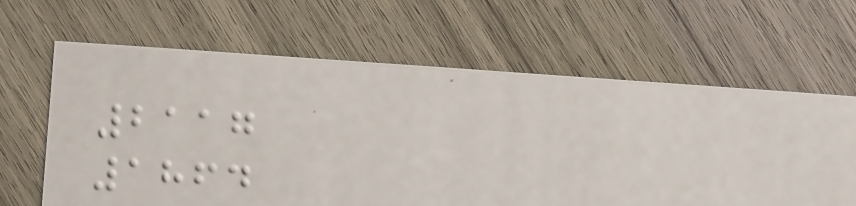2117
1864
